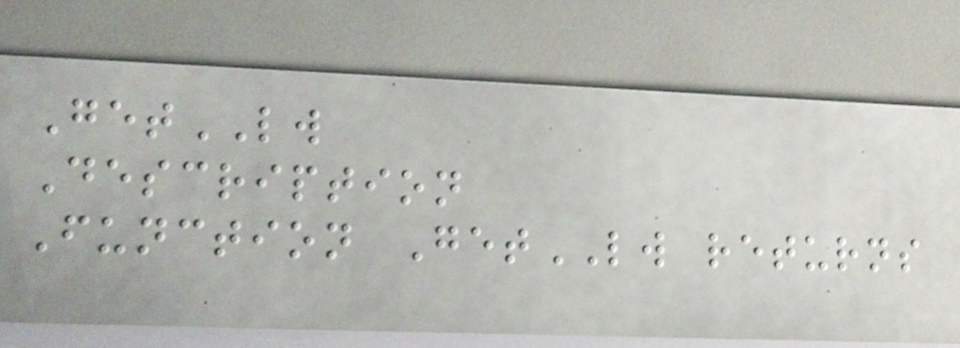GetLW
Description
Function GetLW returns
